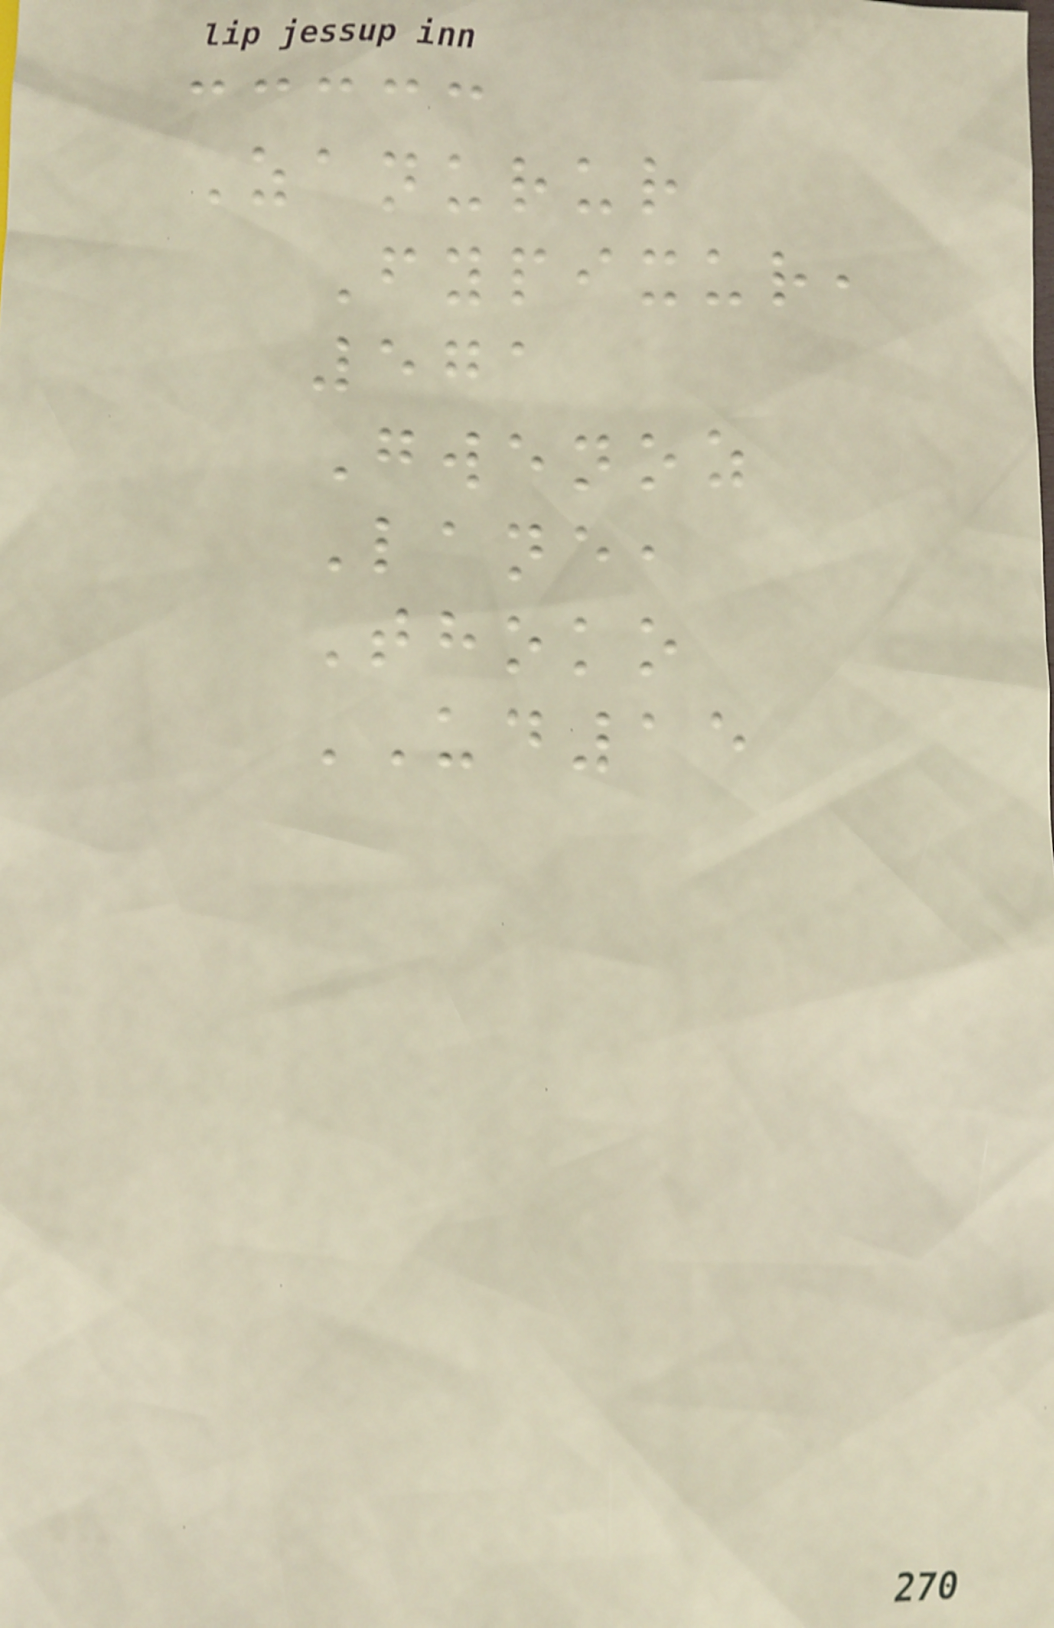Zanurur
Fypixur,
571
Gwenoz
Lane,
Thoko
UD15
